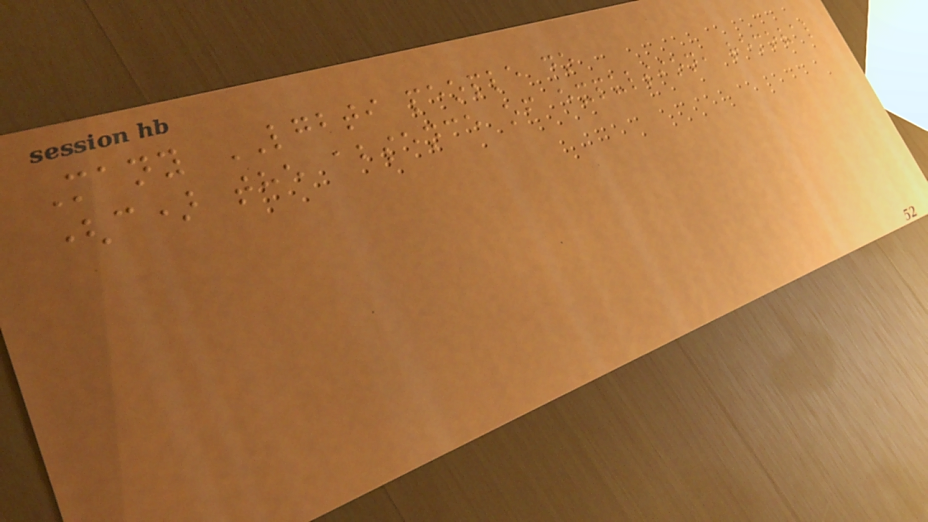Many LGBTI people do
(c) the absence of expulsion, removal
